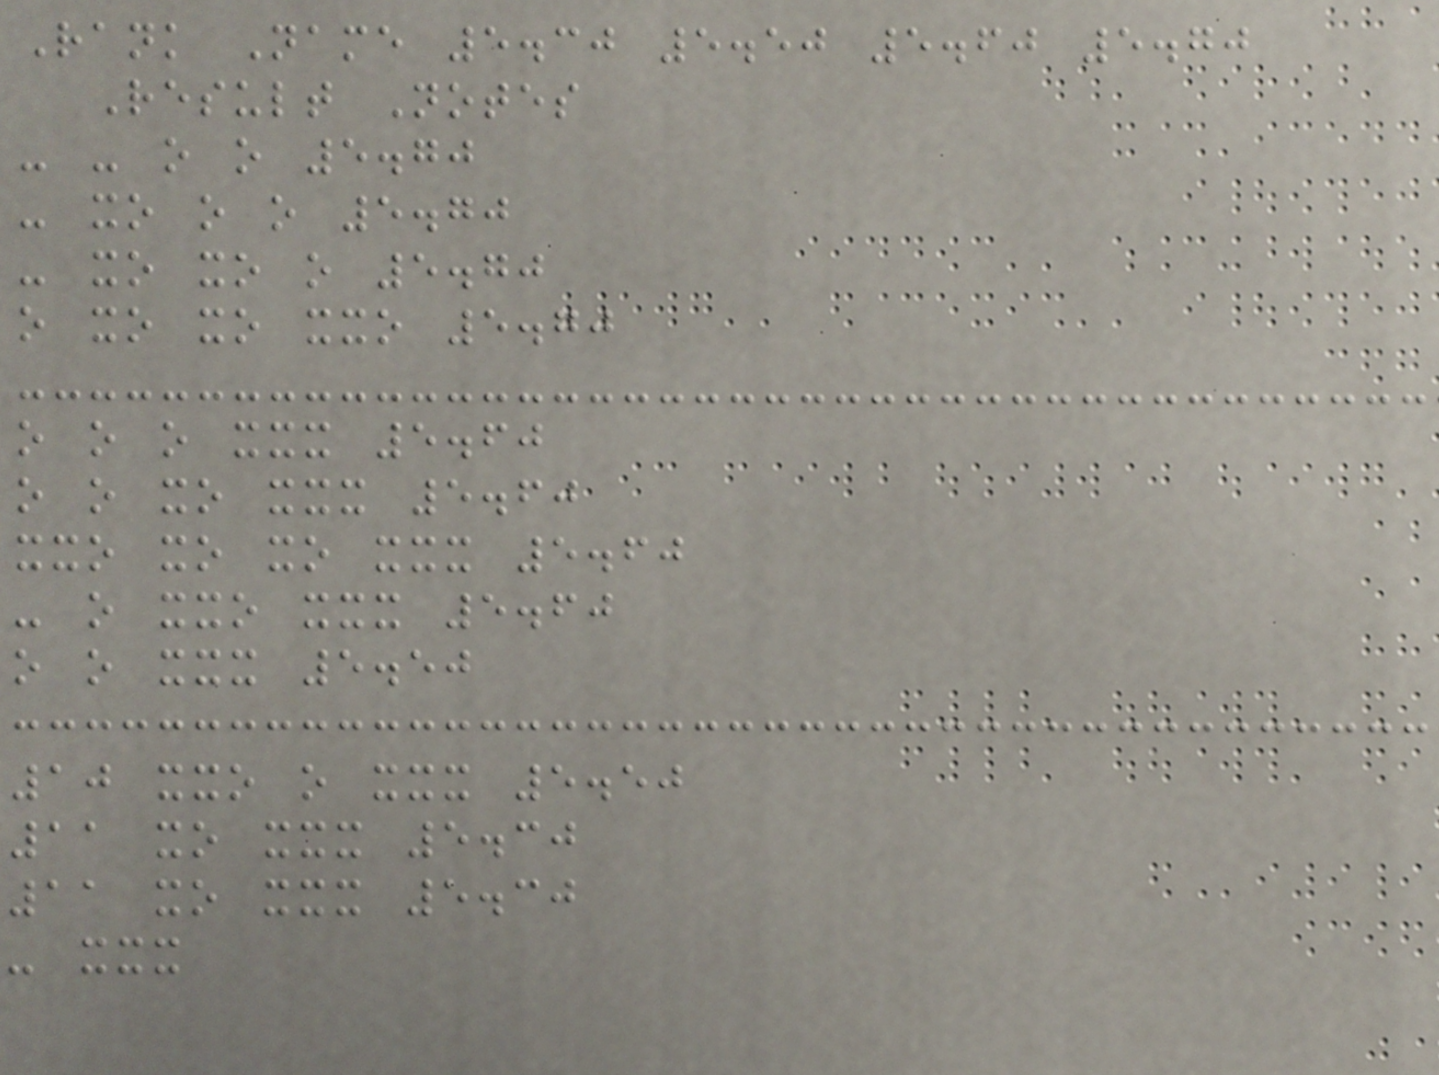Rank Name 5.30 5.50 5.60 5.70
Result Notes
- - o o 5.70
- xo o o 5.70
- xo xo o 5.70
o xo xo xxo 5.70
o o o xxx 5.60
o o xo xxx 5.60
xxo xo xo xxx 5.60
- o xxo xxx 5.60
o o xxx 5.50
10 xxo o xxx 5.50
11 xo xxx 5.30
11 xo xxx 5.30
- xxx
